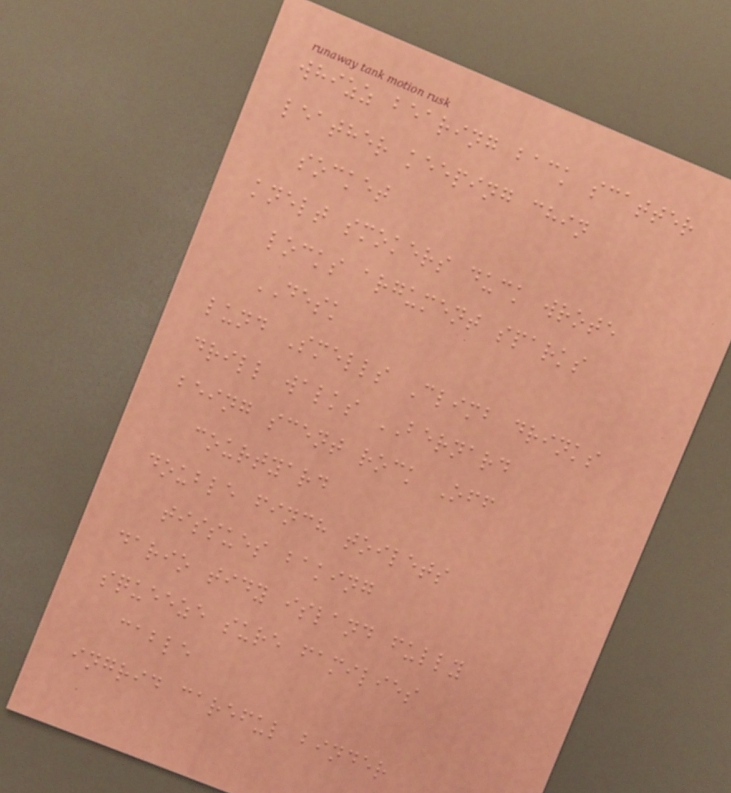whizz bearing back scatter
leather keeping chin
socket
knelt smokers duck wrote
locks argument sparks
DESK
lund Smells Climb drinks
drill walks BERNARD
being scent rock Off
courtyard
double finch toilets
tissues baking
dario tidy island fully
squeeze sure families
cable
ingrid careful binder
